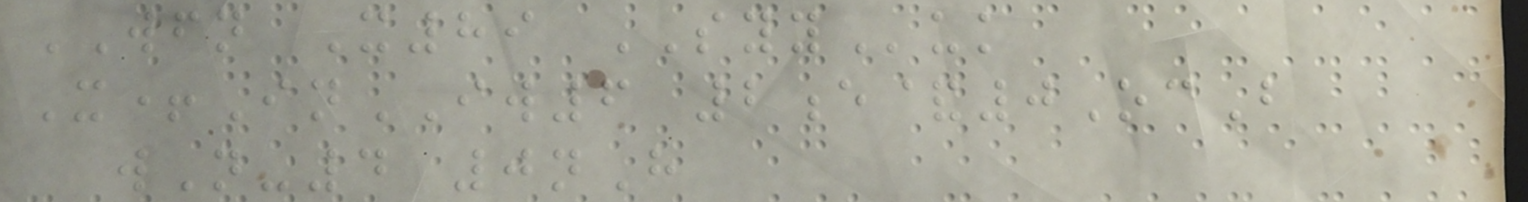WFN X89 SYYuk
X+InIW6 2e&0OcB
wN-4 0nH
